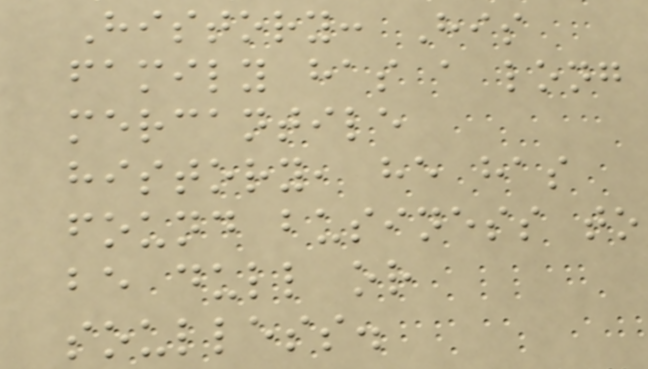History: His
family has a long
mercantile
history, he has
found business to
be dull or
soulless.
